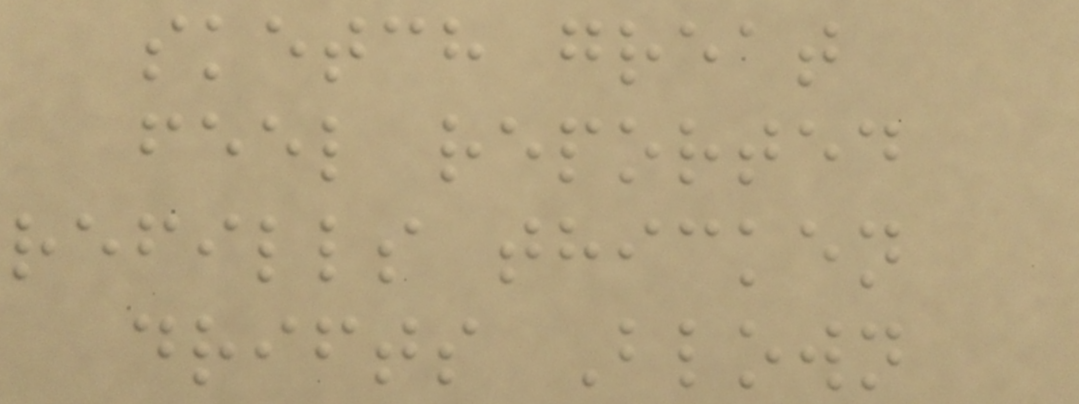sketch great
feel reported
refills thicken
drifts Blown
